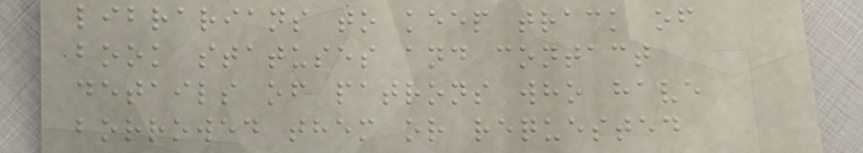librarians to keep track of
book statuses and contact
details of patrons who have
borrowed them or requested
